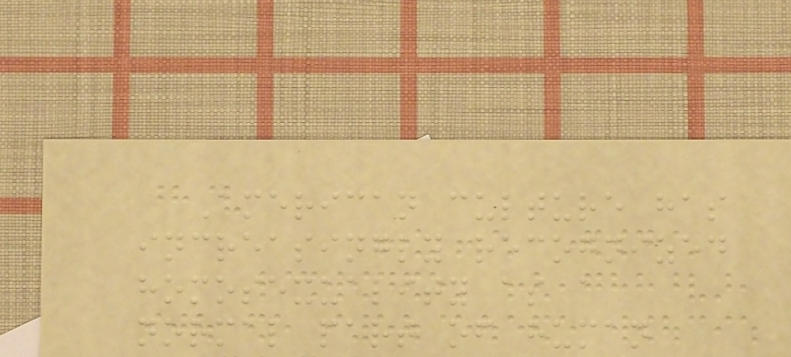American culture has
increasingly recognized
homosexuality as a
normal part of human
